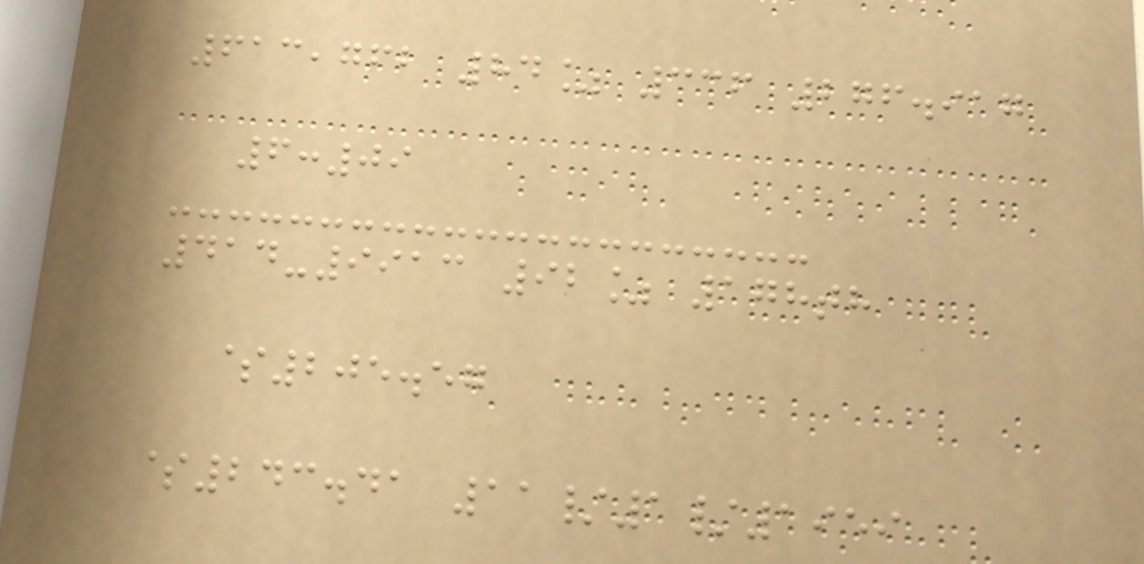613,762 84% 336 276.917
6:09
414-9913 92% 178th
$205.57
$243.41 11/1/1959
